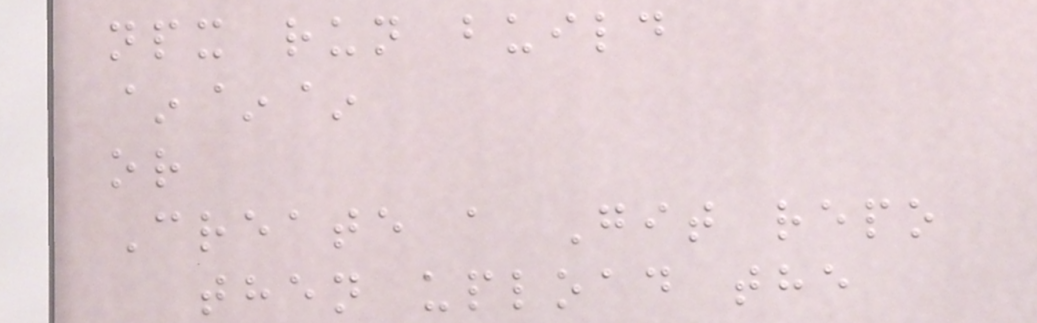npx run build
~~~
or
Create a Git repo
then upload the
